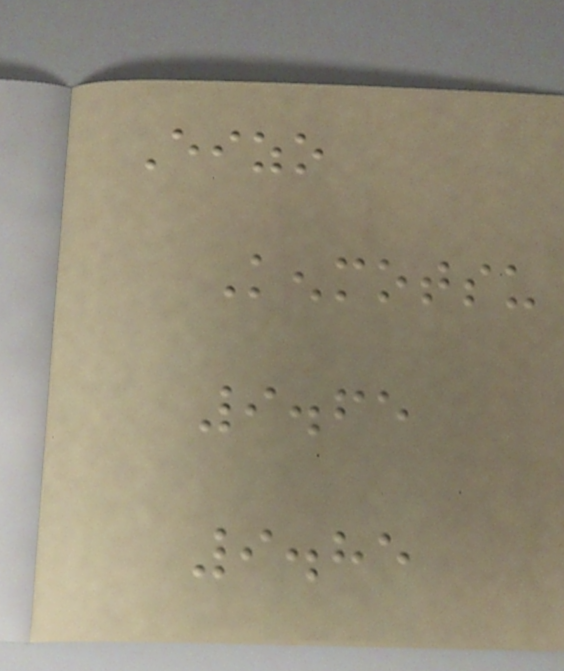Eizo
Kenmotsu
9.65
9.85
